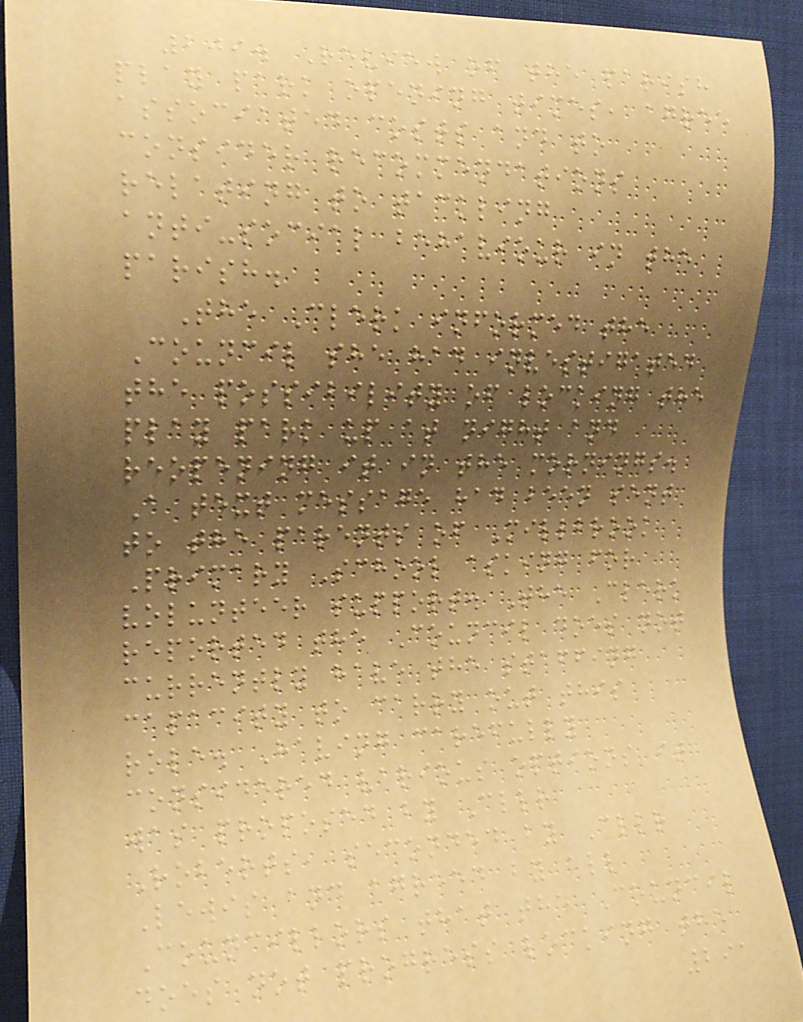209. Review of the parish
play park opening times, agree
associated costs and to
consider recommendations
relating to tackling
anti-social behaviour in the
parish.
The Clerk informed the
Council she had investigated
the possibility of locking the
play park up at night and
reopening it in the mornings.
A text message had been sent
to the parents of Millbrook
Primary School asking for
volunteer support. The Clerk
reported the Council does not
currently have the staffing
capacity to carry out this
role. Having carefully
considered various options it
was proposed by Cllr
Roberts, seconded by Cllr
Lewis and agreed by all
Councillors that the Council
does not progress locking the
291
